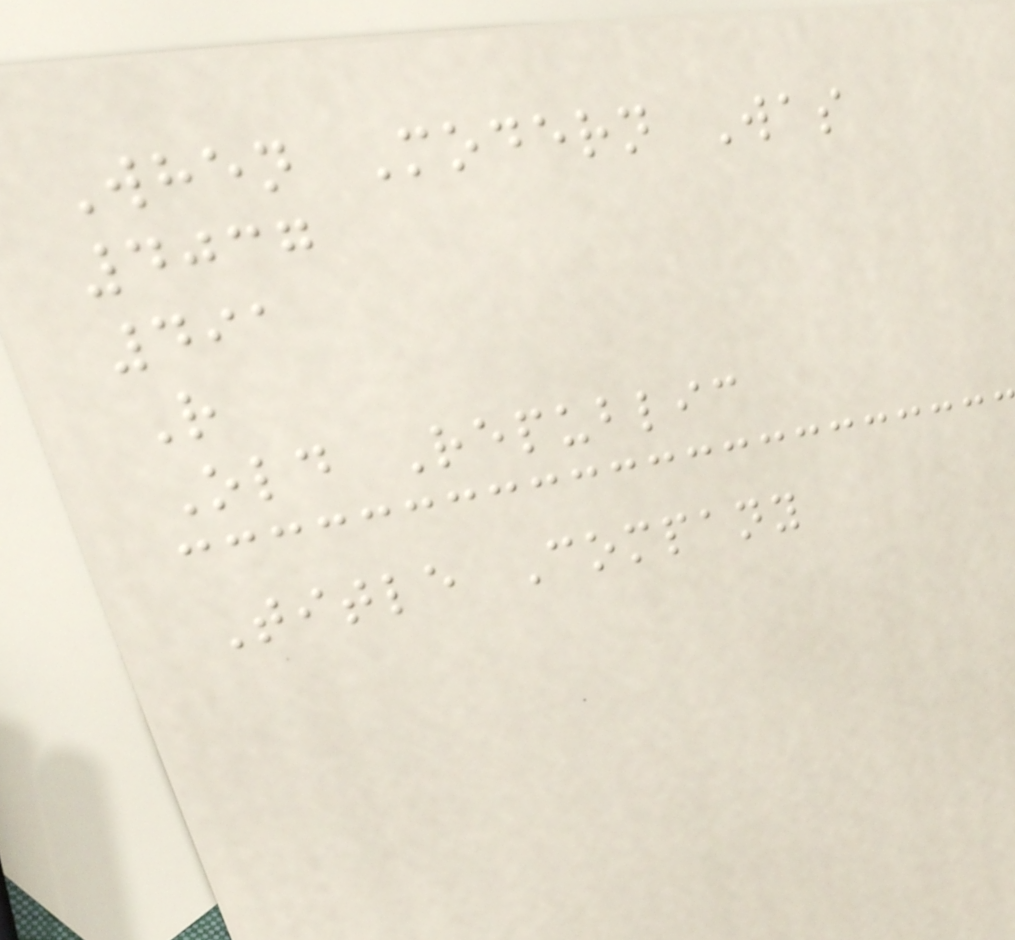When Modern Was
4037
491
R
Old Republic
Title Company
